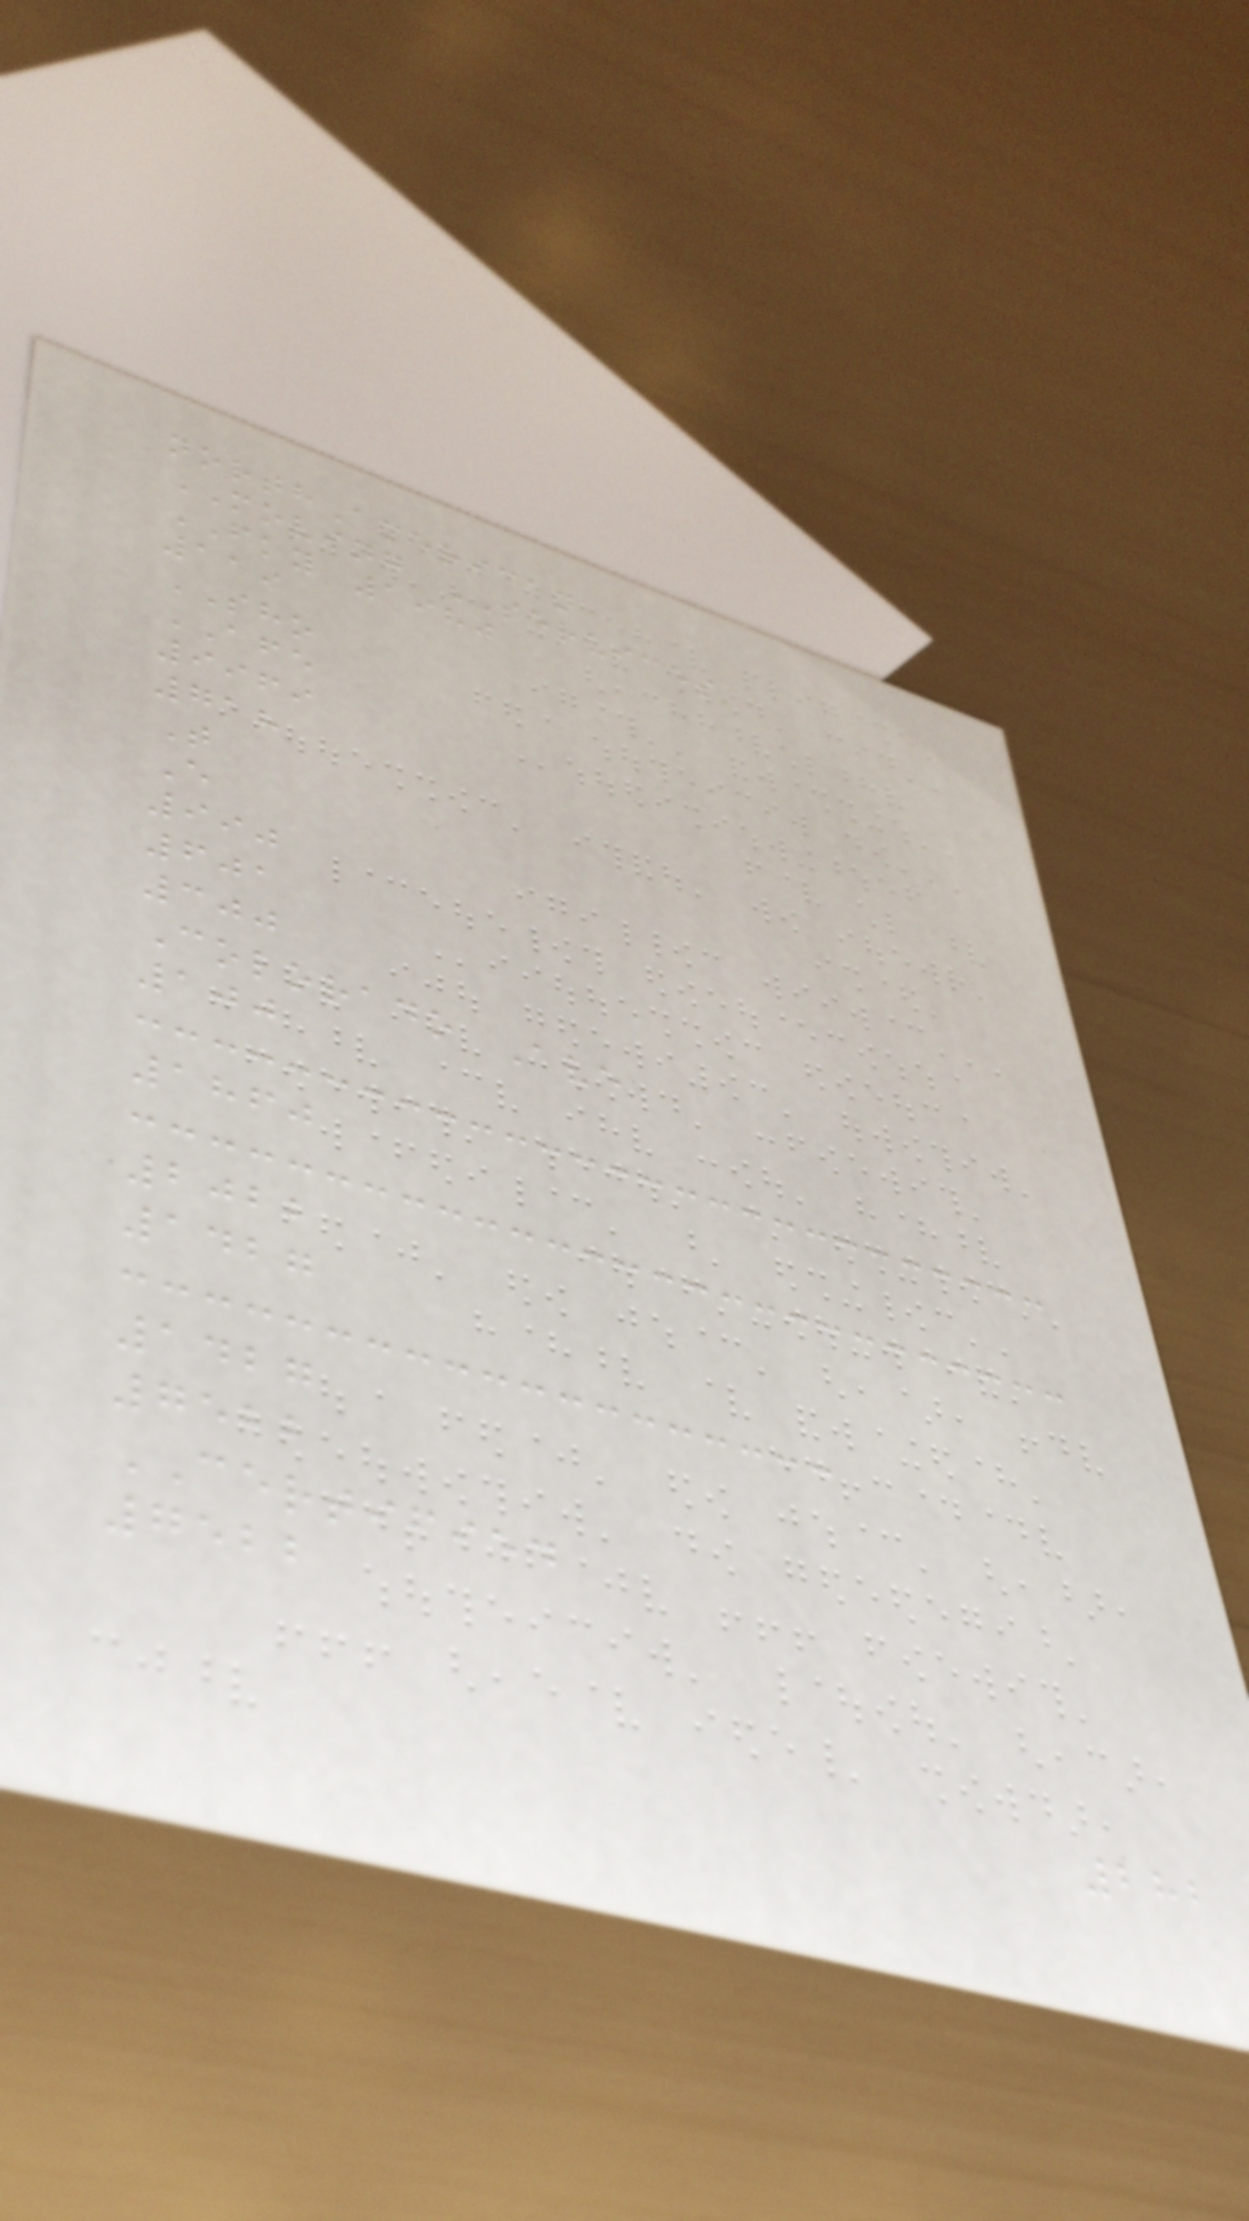northAmerican
MOVING SERVICES
FKY 1980
119
SHO
AFE
9969
718
T
E
990
601
300
Colorado Ave
100
1860
2022
1427
1427
7522
CERTIFIED
7522
282
